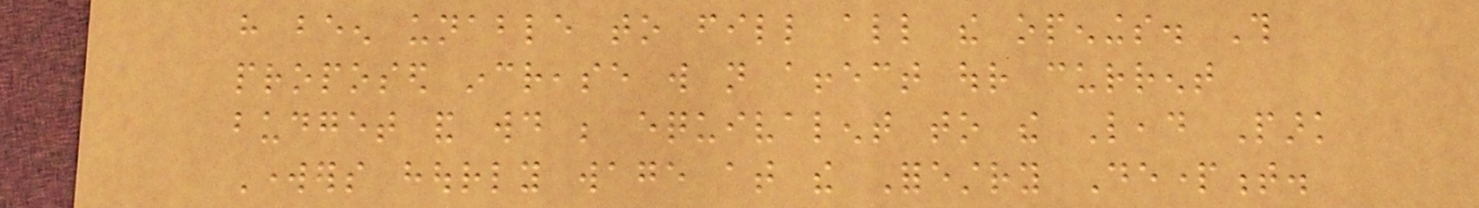have been unable to fill all the openings. This
proposed increase will not affect our current
budget and would be equivalent to the Lead Park
Workers hourly wage at the Forestry Department.
